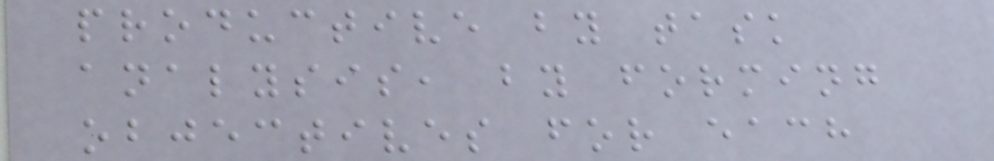productive by task
analysis, by forming
objectives for each
